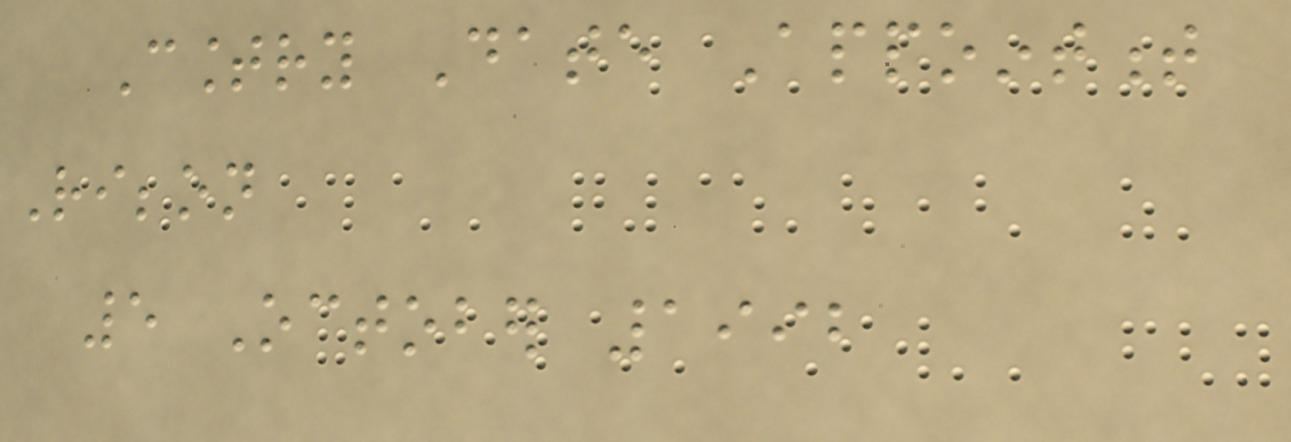Country Date Appointment
Ribbon
5 October 1992
